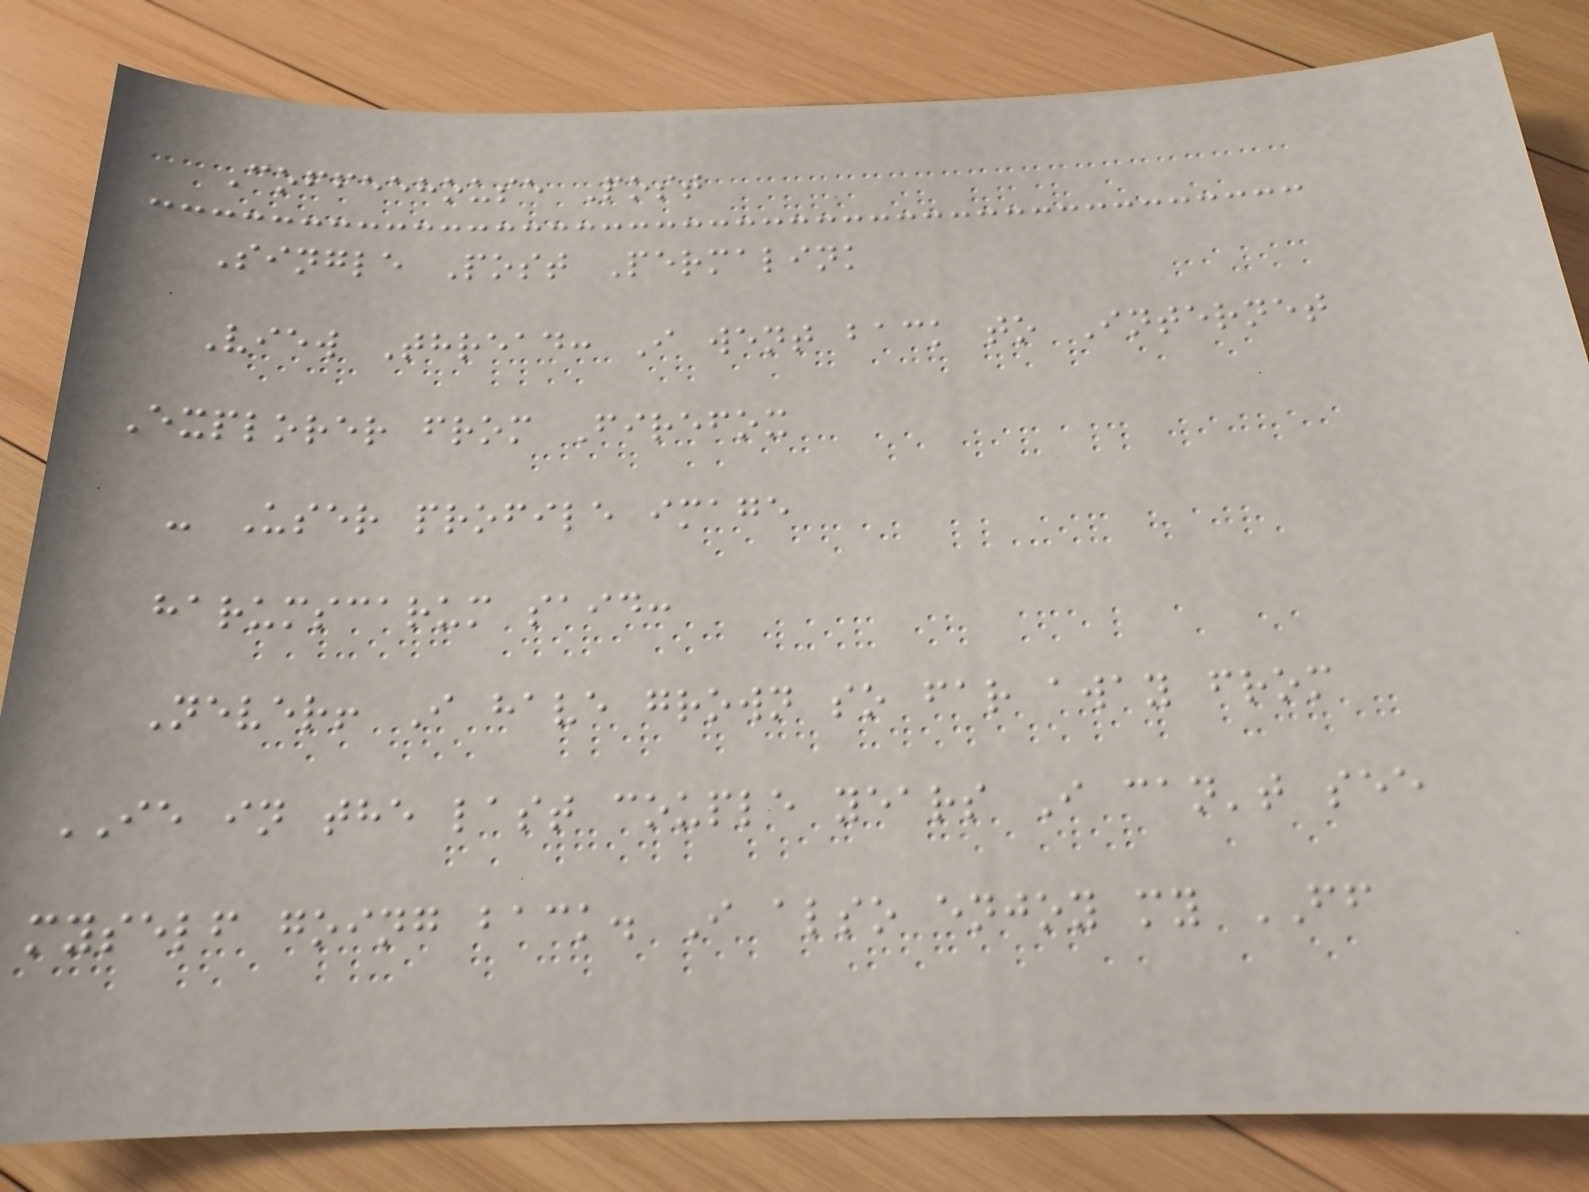Coffeehouse Post
Single Post Permalink
View Thread: I went back to Internet
Explorer from Firefox
- User profile image
harumscarum said:
Never! I have grown so far away from
IE in the last couple years I can't see
myself going back. I also enjoy my FF
